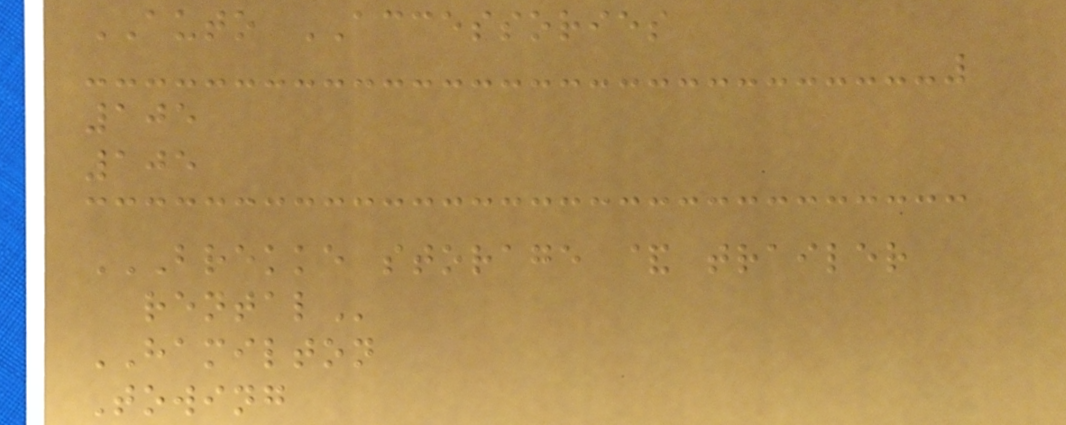AUTO ACCESSORIES
105
105
BREKKE STORAGE & TRAILER
RENTAL
HAMILTON
Towing
